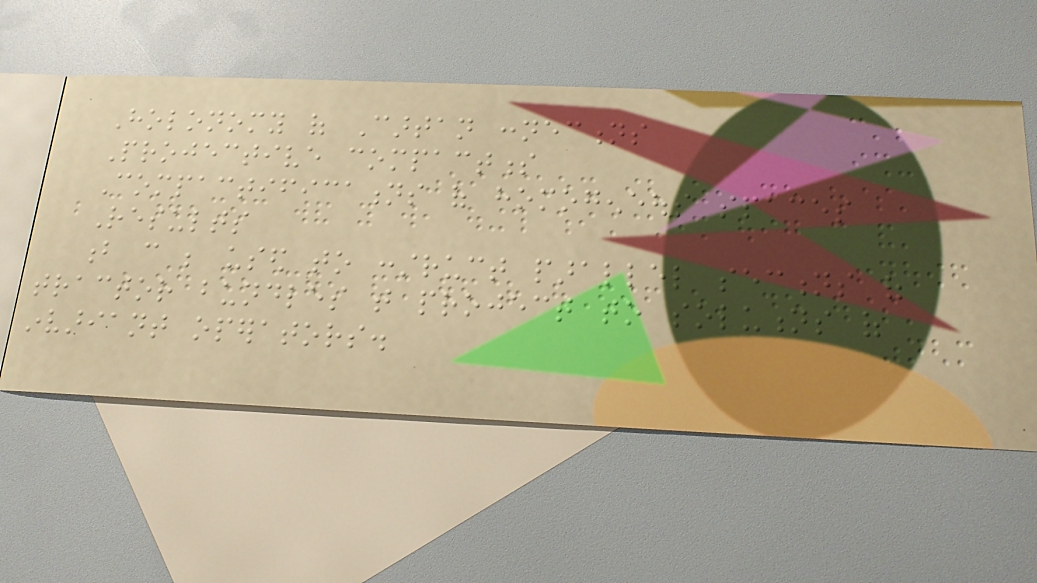Holonomy of Cartan connections
Projective compactness
Compactifications of homogeneous spaces
Results
b can be used to construct parallel sections of
tractor bundles that project to solutions of
invariant operators.
